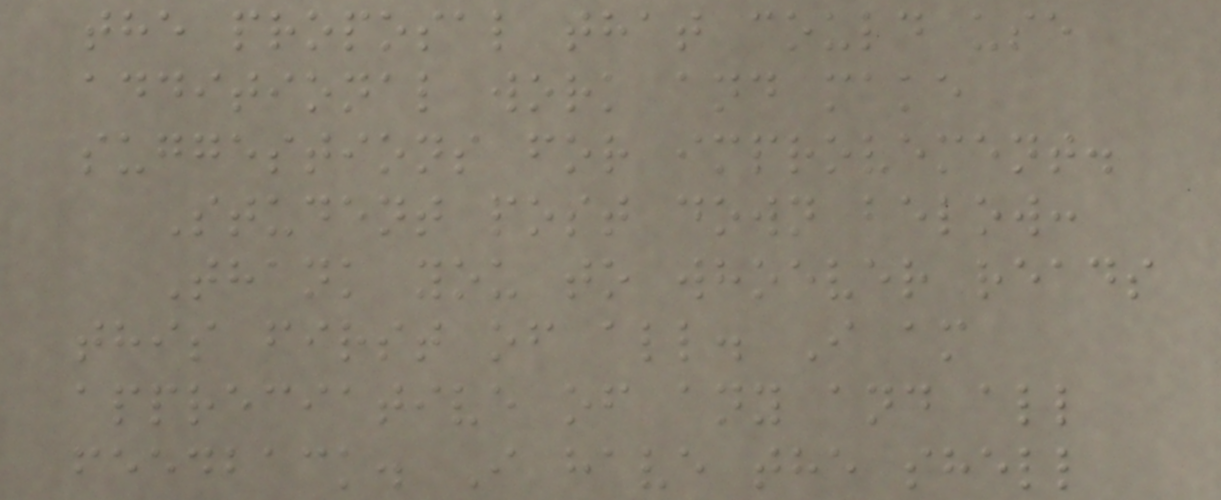the proposal that could use
additional work and make
suggestions for improvement.
Student post down below:
Thank you to whoever reads
this first of all. I am
appreciative of any and all
feedback. I have the shell
